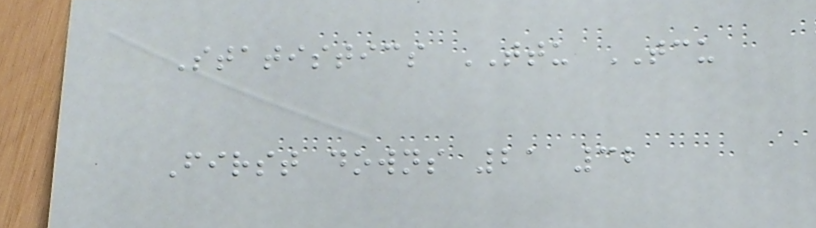Statistics TTU TCU
First downs 21 32
